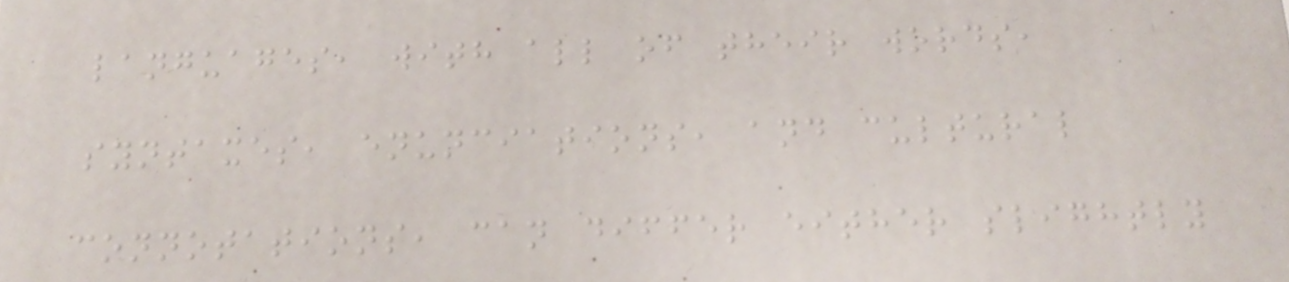languages, with all of their words,
syntaxes, enunciations, and cultural
connotations, can differ either slightly
